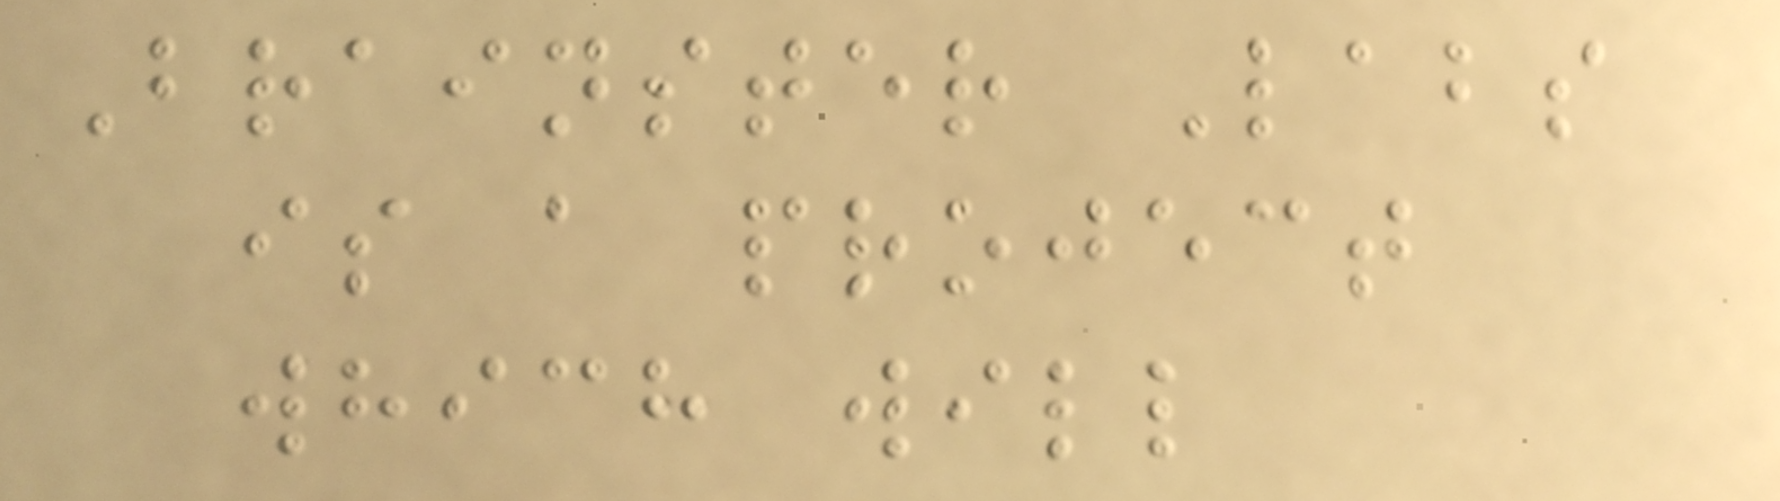Brainster Labs
is a project
which will
